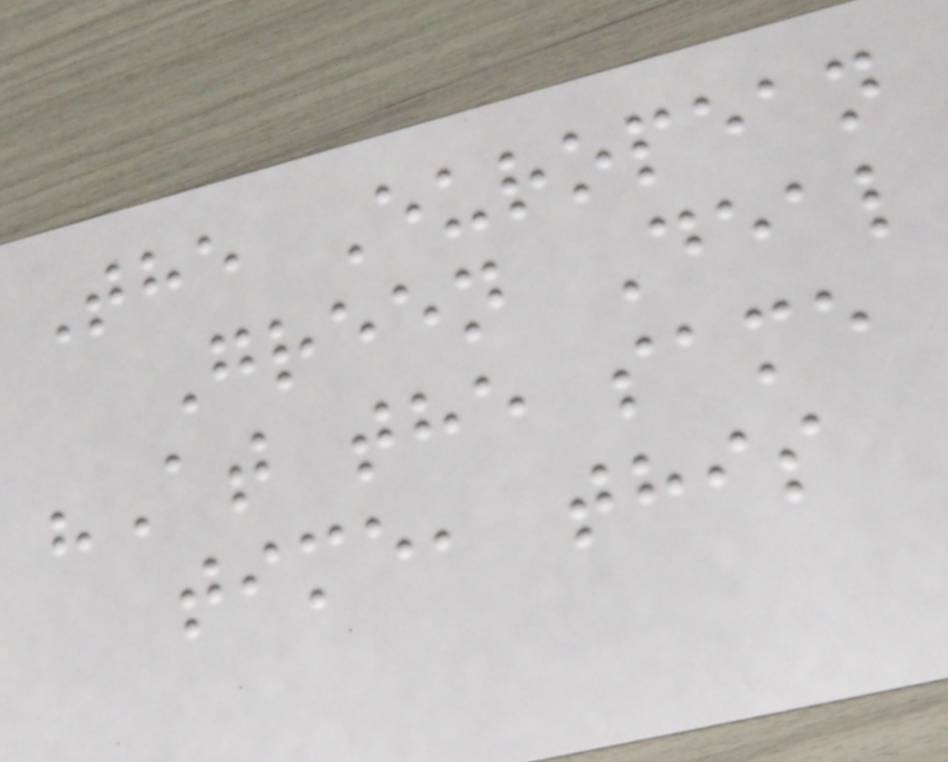The European
Green Deal
"At the same
time, this
